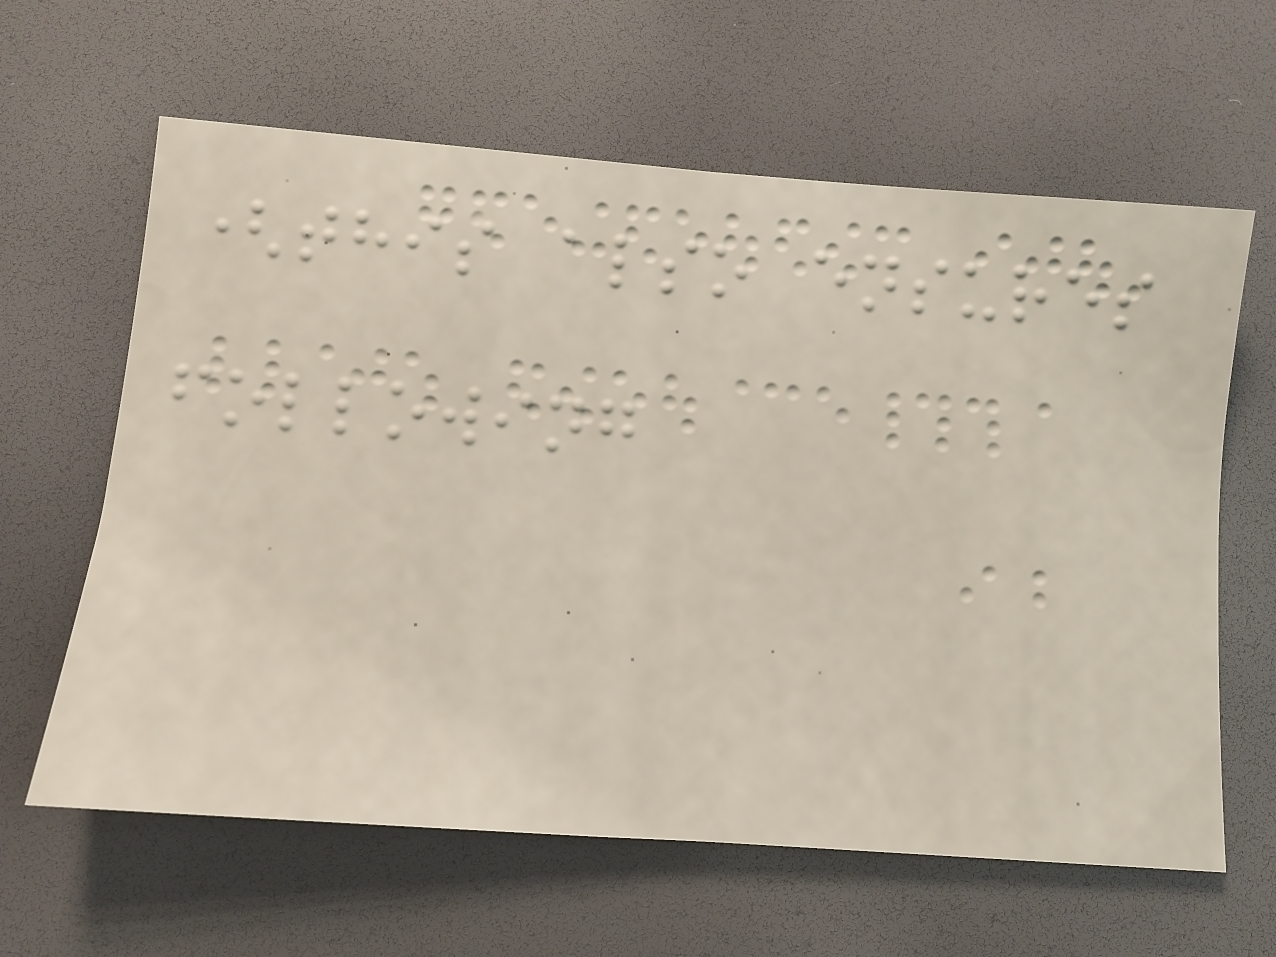(this also ensures
following
